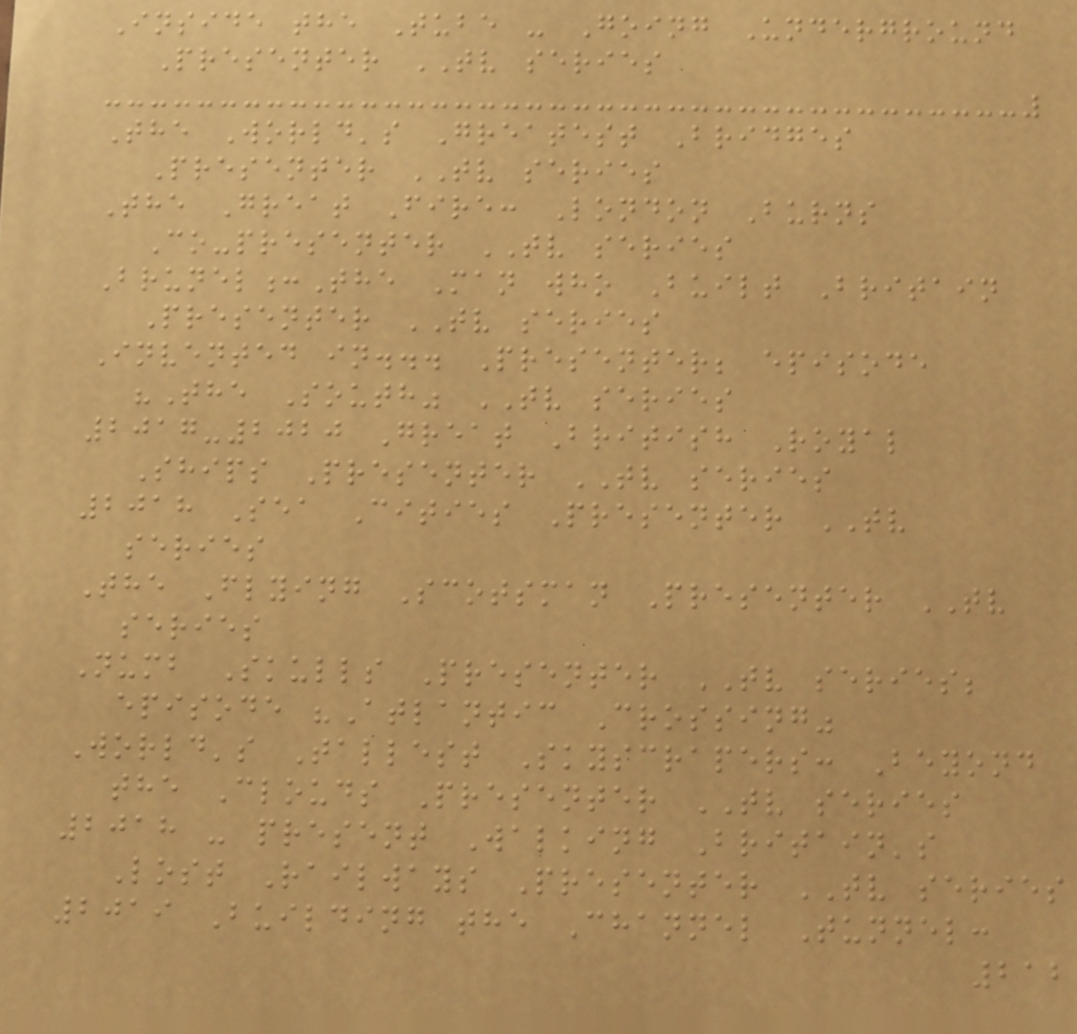Inside the Tube - Going Underground
Presenter TV series
The World's Greatest Bridges
Presenter TV series
The Great Fire: London Burns
Co-presenter TV series
Brunel:The Man who Built Britain
Presenter TV series
Invented in... Presenter; episode
"The South" TV series
2017-2020 Great British Royal
Ships Presenter TV series
2018 Sea Cities Presenter TV
series
The Flying Scotsman Presenter TV
series
Numb Skulls Presenter TV series;
episode "Atlantic Crossing"
World's Tallest Skyscrapers: Beyond
the Clouds Presenter TV series
2018 - present Walking Britain's
Lost Railways Presenter TV series
2019 Building the Channel Tunnel:
212
